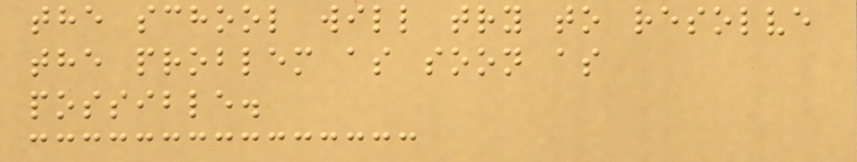the school will try to resolve
the problem as soon as
possible.
